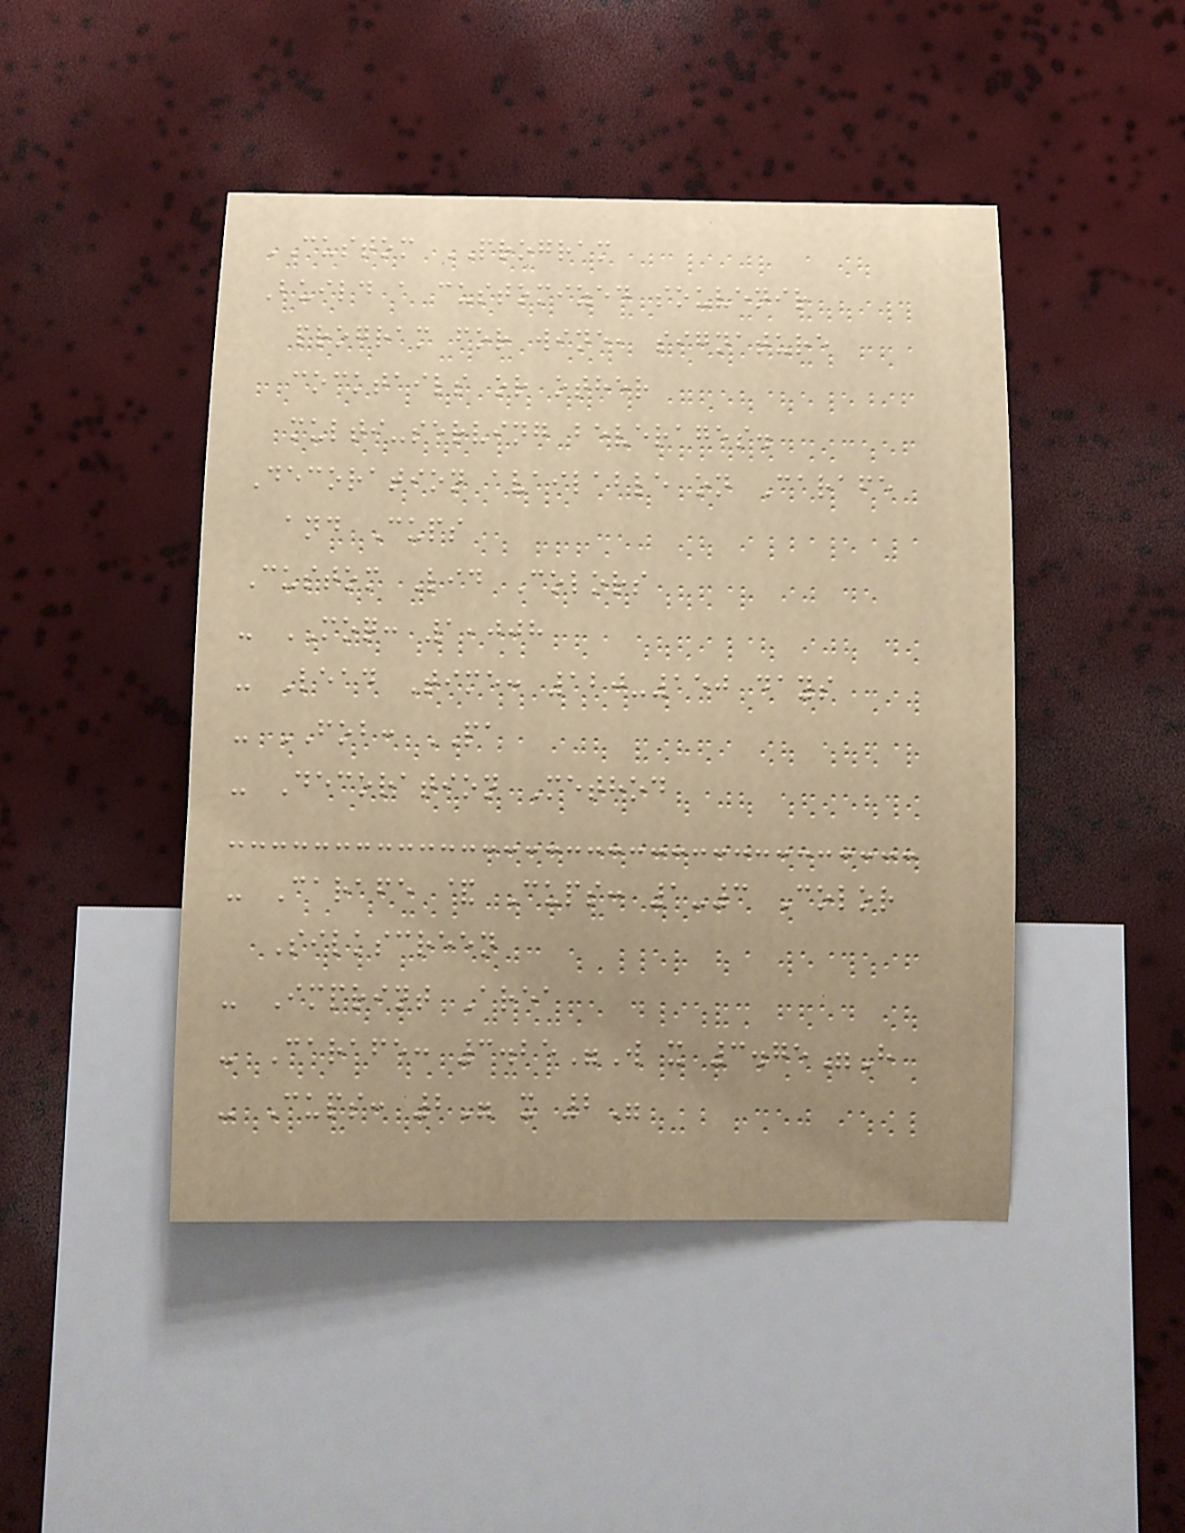CUSTOM PROGRAM
Build a customized souvenir
program for wine, signature
cocktails or other
multi-serving beverages.
Decoration available on Carafe
and Cups
Custom Lid Colors
- MOQ: 1,008
- Lead Time: 120-150 days
- FOB: PA
- Decoration Method
- Carafe & Cups: 1-3 Color
Silkscreen
- Imprint Area
- Carafe: 3.25"W x 3.75"H
- Cups: 2" x 2"
